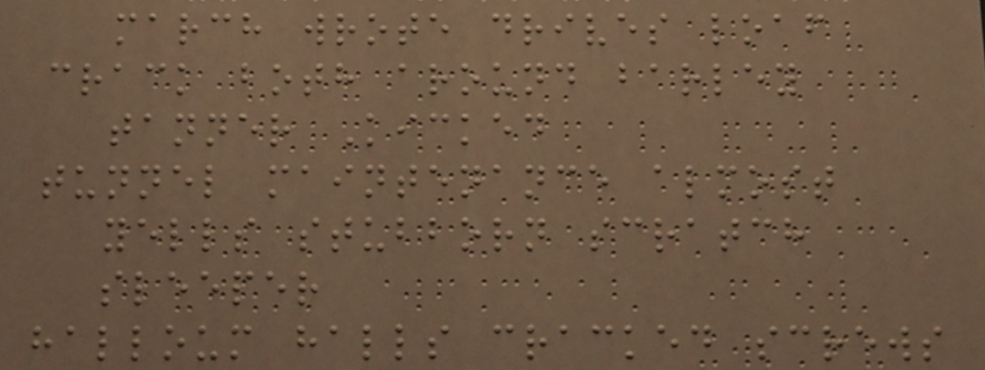march wrote drives loaf
crack both around barley
tanner Kicked
tunnel maintenance almost
yells stubborn scratch
sleeper
halloum halls cracked screws
